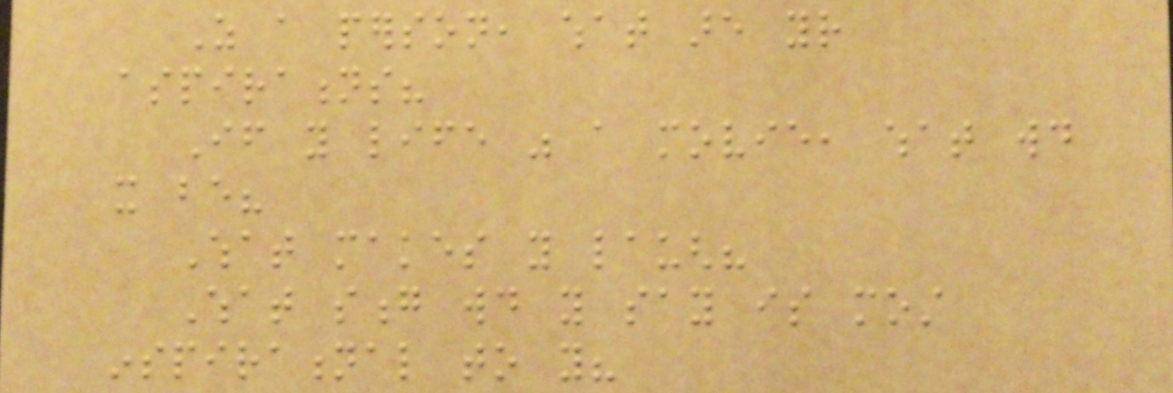As a person, what are your
aspirations?
If you life was a movie, what would
it be?
What makes you laugh?
What song would you say is most
inspirational to you?
